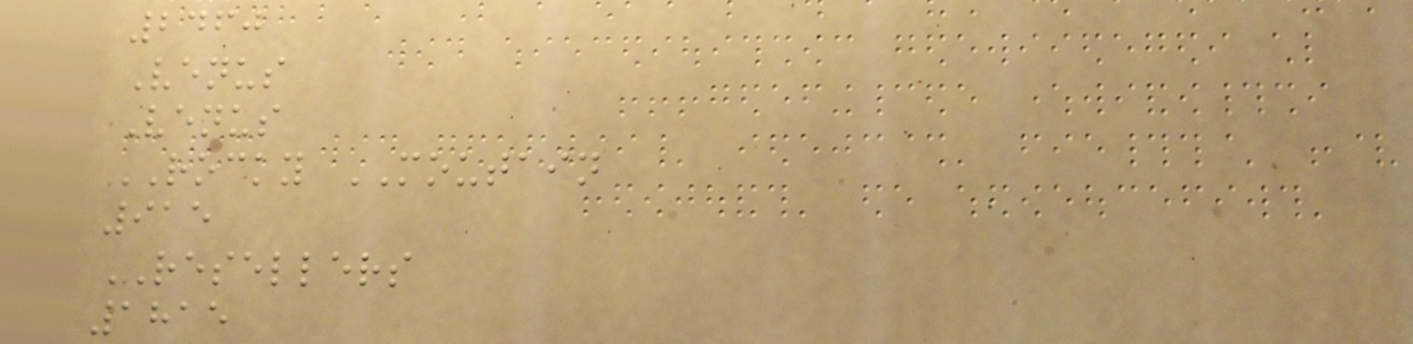2460
Venus
Venus
ROCKY MOUTAIN
915
RESELLERS
1815
